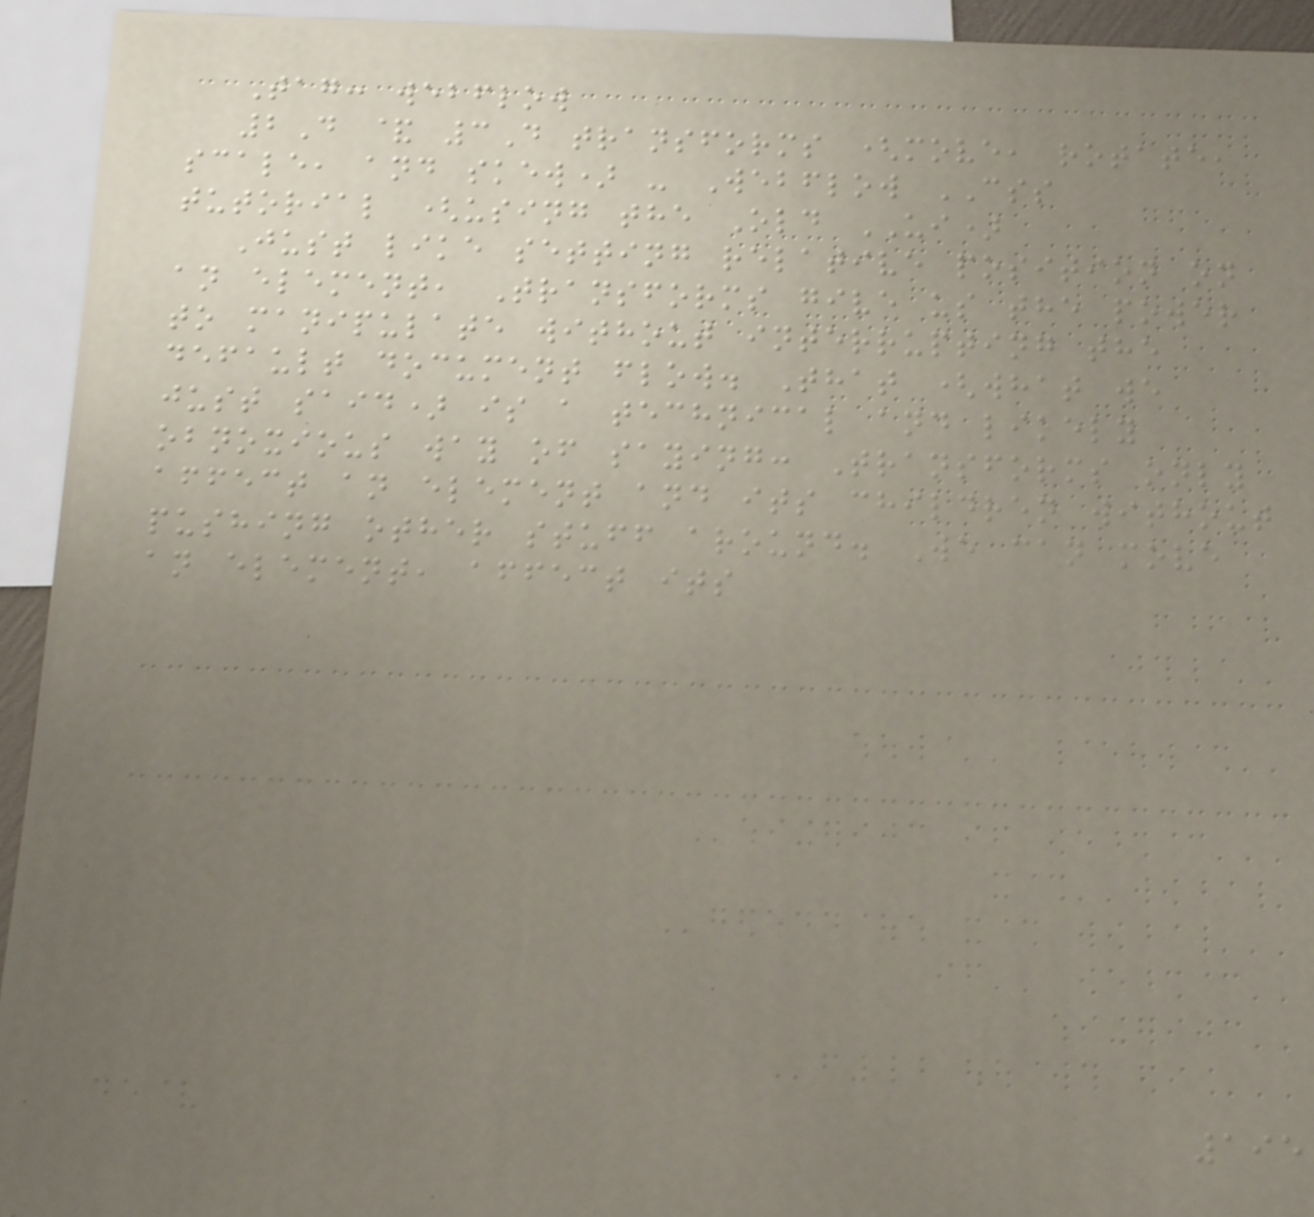Tag: webflow
2D & 3D transforms (move, rotate,
scale, and skew) - Webflow CSS
tutorial (using the Old UI)
Just like setting relative position on
an element, Transforms give us the power
to manipulate without interrupting the
default document flow. That (what we
just said) is a technical and likely
obnoxious way of saying: Transforms only
affect an element and its children without
pushing other stuff around. We can move
an element, affect its
195
